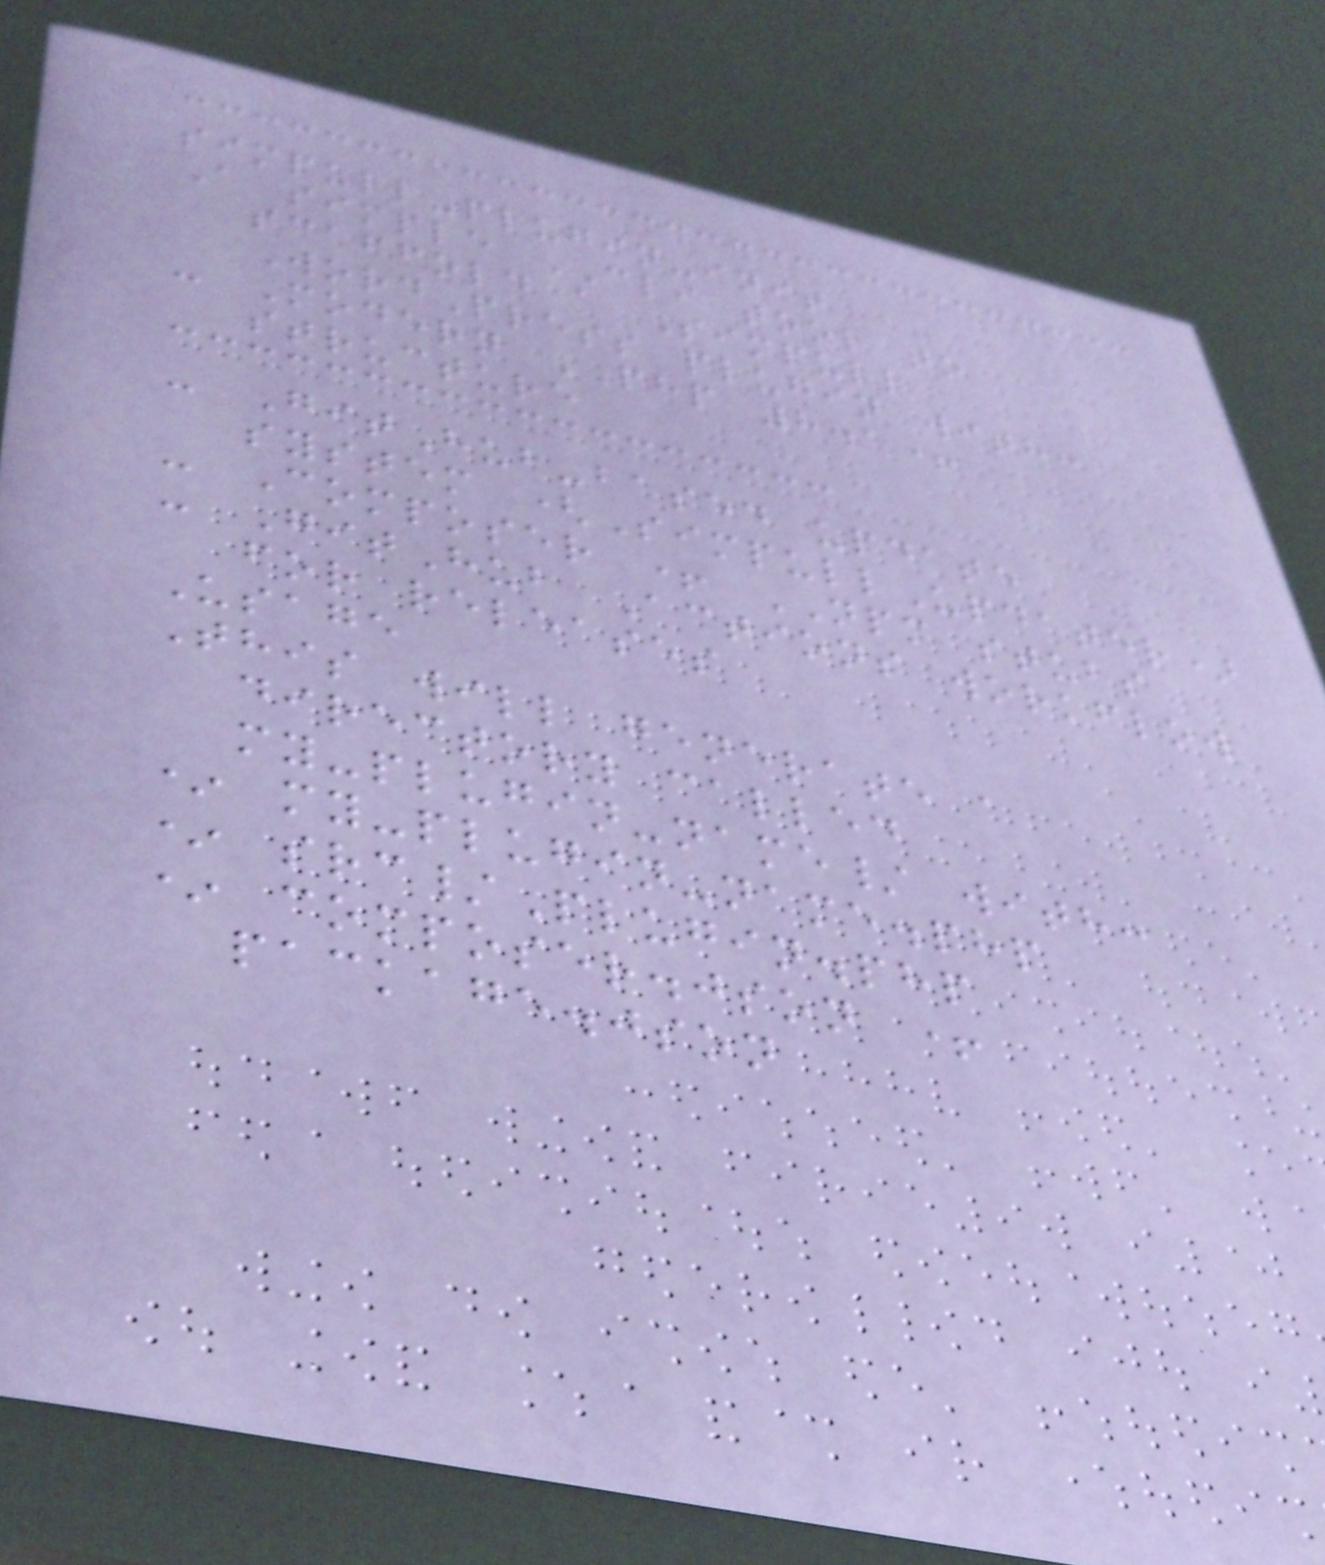simpull-plugin-init
A simple CLI tool to
scaffold a Simpull
WordPress plugin with:
- Modern PHP 8.1+
structure
- GitHub-based update
system (SimpullUpdater)
- Composer + NPM stubs
- GitHub Actions workflow
for releases
Usage
This will generate a
directory called
my-plugin-name/ with:
* my-plugin-name.php
* src/Plugin.php
* composer.json +
package.json
